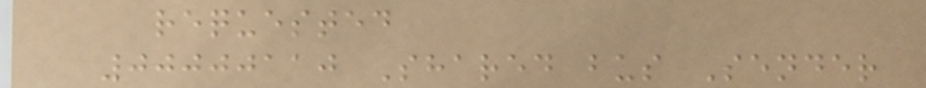requested
00000110 Shared bus Sender
